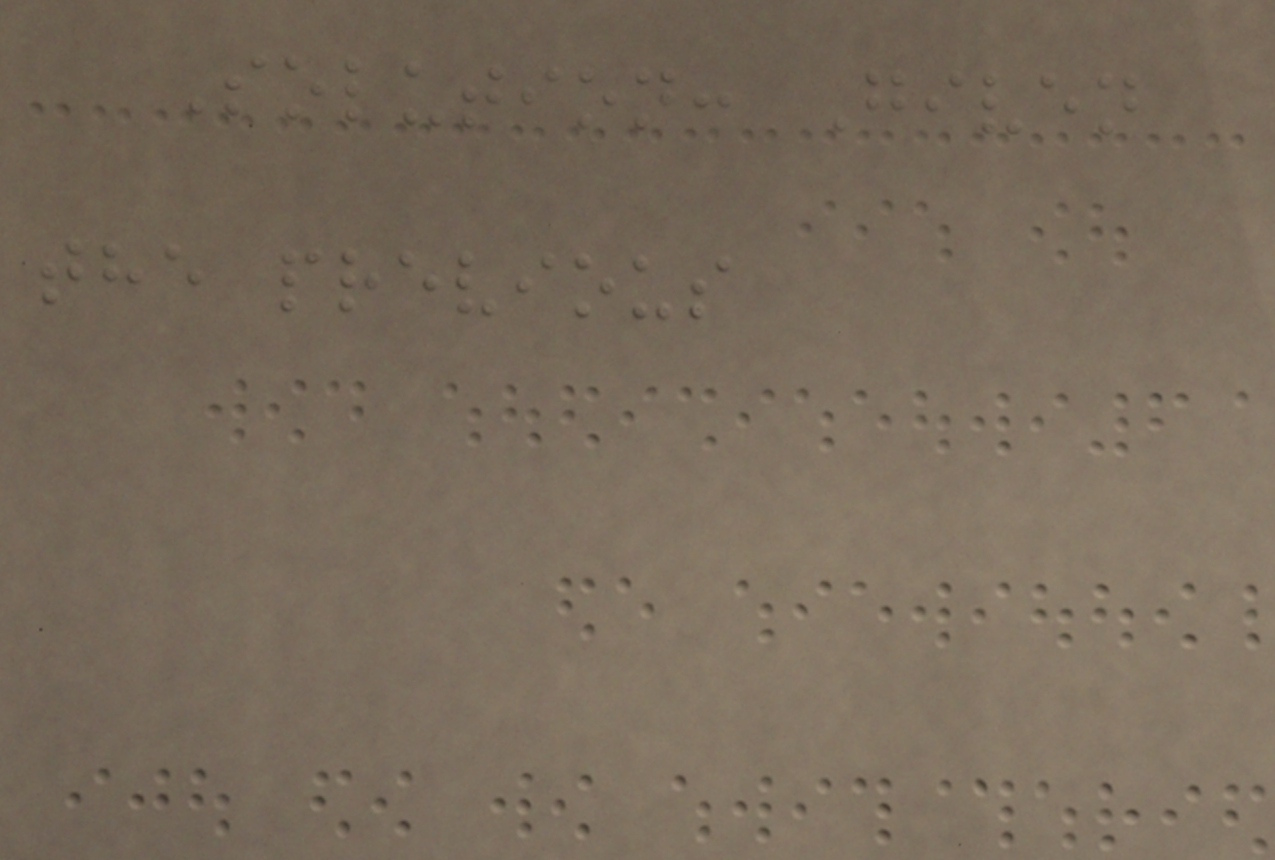Solution: Given
the previous
